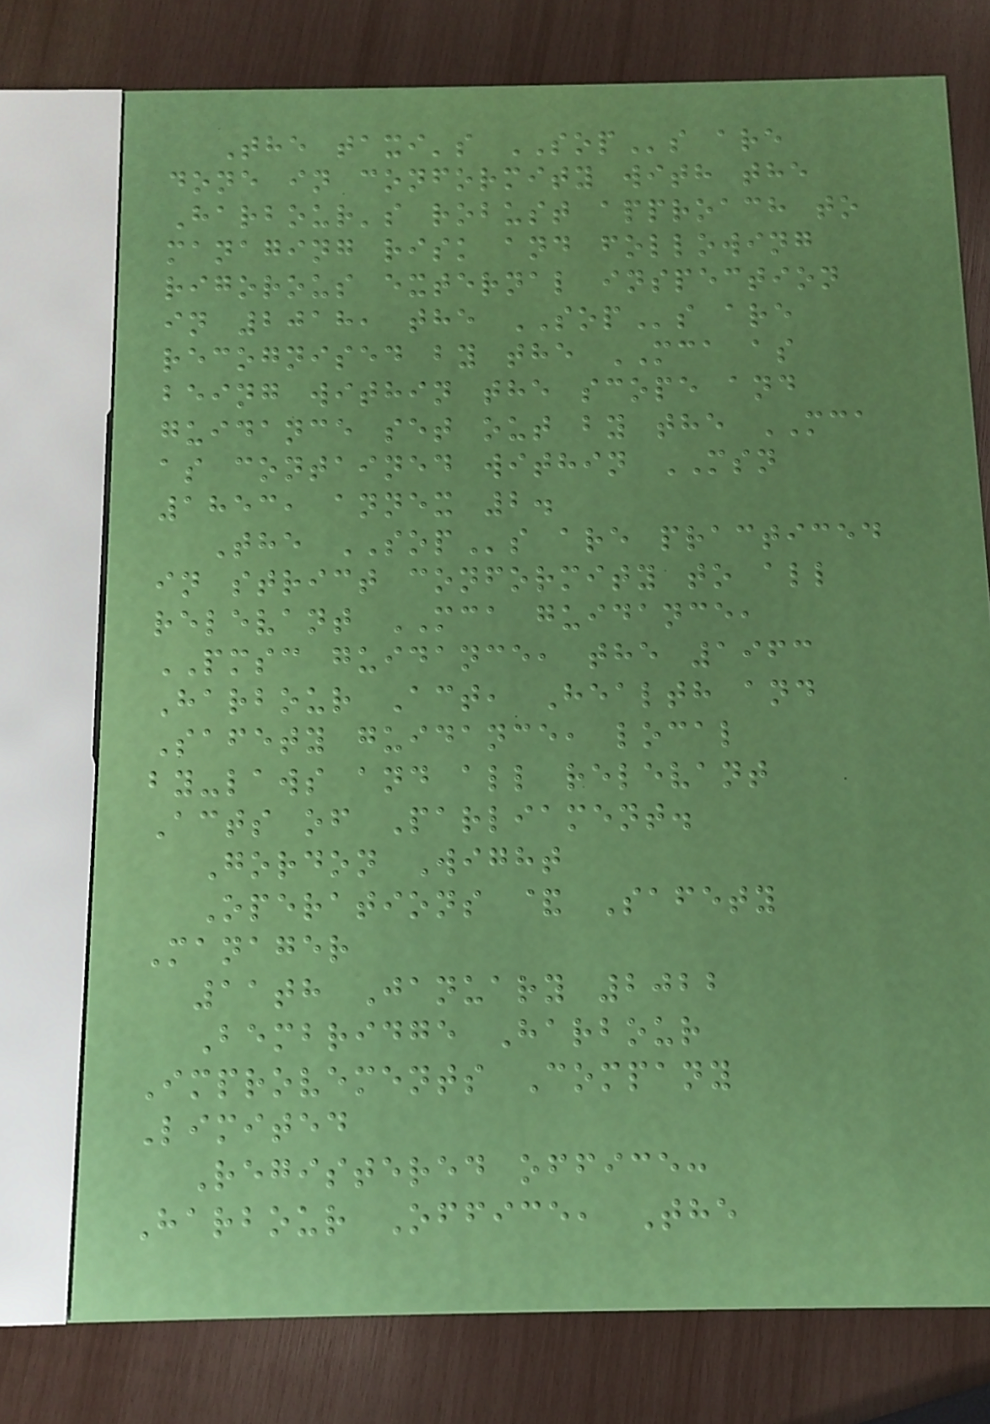The taxi's SOPs are
done in conformity with the
Harbour's robust approach to
managing risk and following
rigorous external inspection
in 2018, the SOPs are
recognised by the MCA as
being within the scope and
guidance set out by the MCA
as contained within MSN
1853, annex 2.
The SOPs are practiced
in strict conformity to all
relevant MCA guidance,
PMSC guidance, the 1963
Harbour Act, Health and
Safety guidance, local
by-laws and all relevant
Acts of Parliament.
Gordon Wight
Operations & Safety
Manager
11th January 2022
Bembridge Harbour
Improvements Company
Limited
Registered office:
Harbour Office, The
